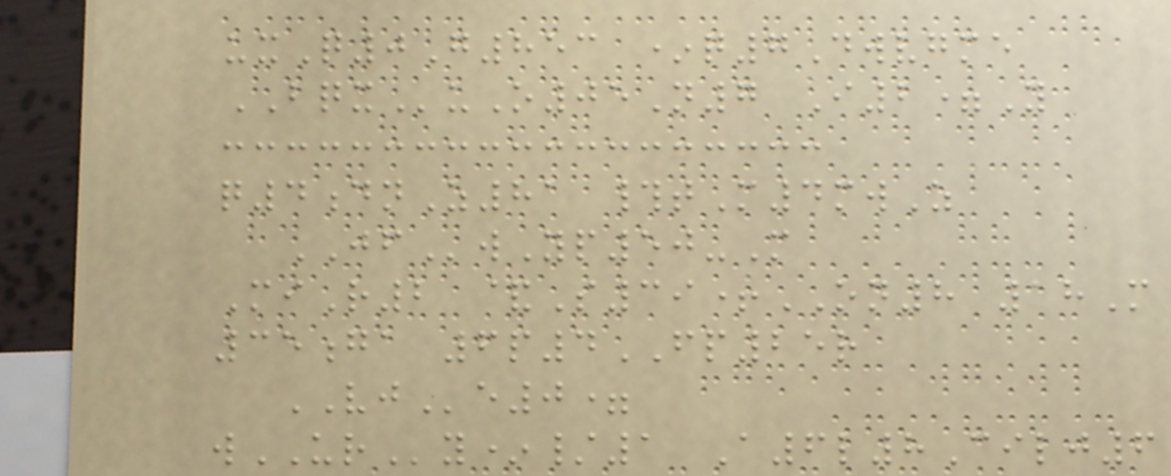uxQ0G853 *q7Dwvgme
BQXuO05N7 I2=Y
q4dnZ81 #tM4mwZ
JFwYp50-M
MiR2 &S39+ON8 18M
35ga 6p4FP25r
VJe0=
wURy*/1 A6l8Cilj6
